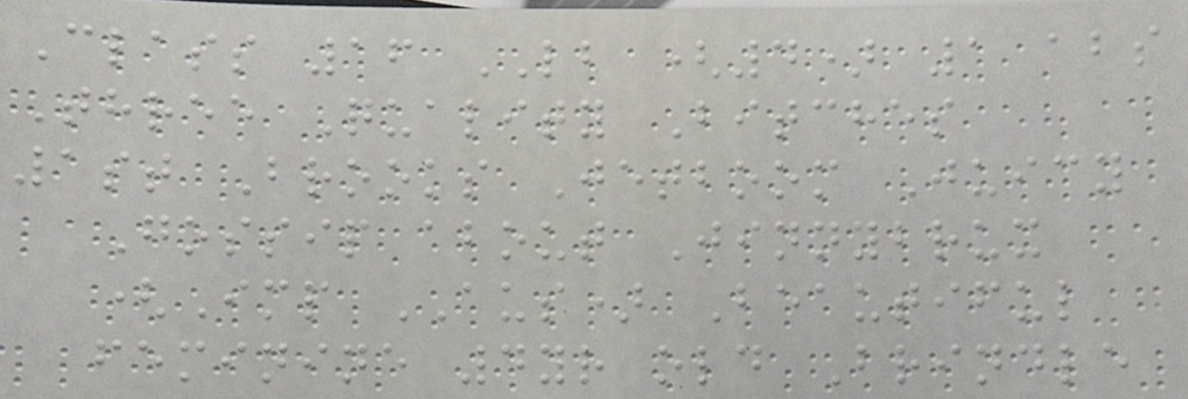Class 16 LB (4) 1 abs
Three Quality Bitches
1st Brooks Jetboom Juicy
Gossip about Jinnybrux
(Imp AUS) Beautiful
feminine 4yr old Brindle
